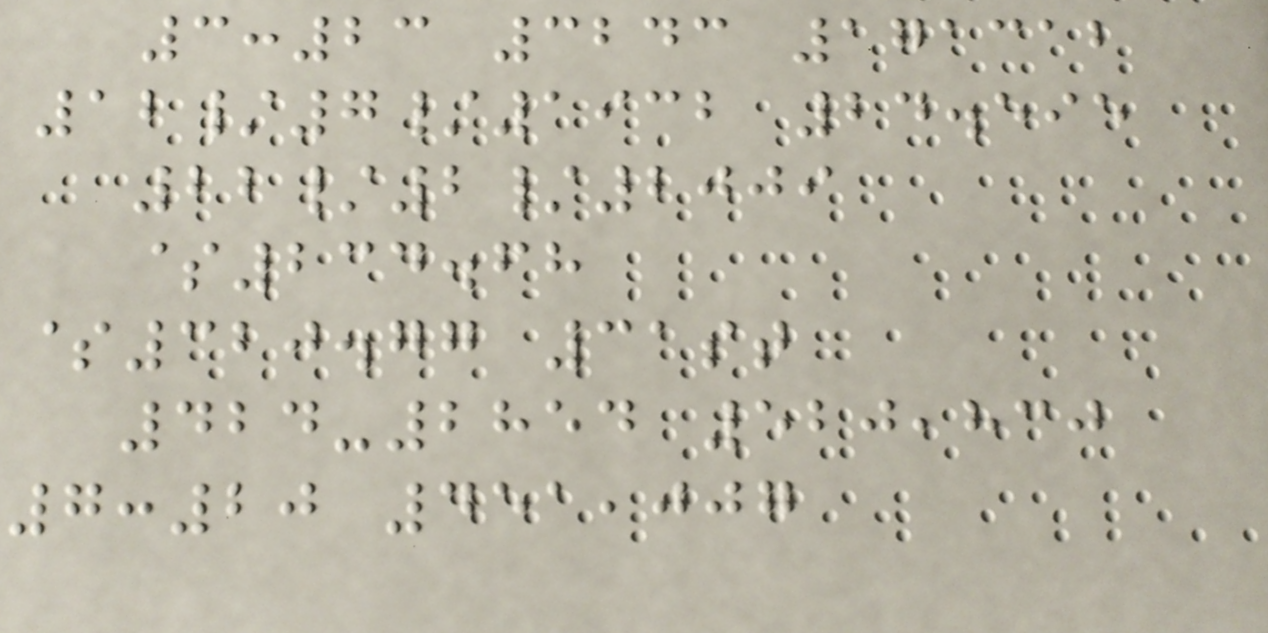3:23 3243 171312
12/7/1932 24.595
22/2/2009
$234.68
$320.77 31st
424-2854 520,830
7:20 451,007
